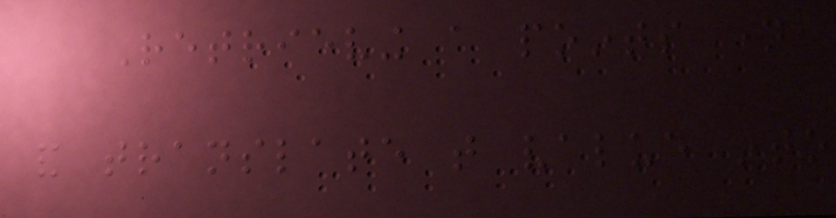Retrieving a points name
and translate that value into
